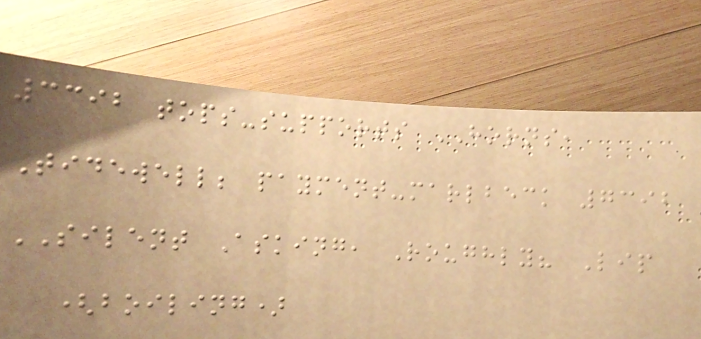3392 tops-supports HORNS,
Tidewell; payment-marlbeck 7392
SILENT Asking, Roughly? Lip
(boiling)
